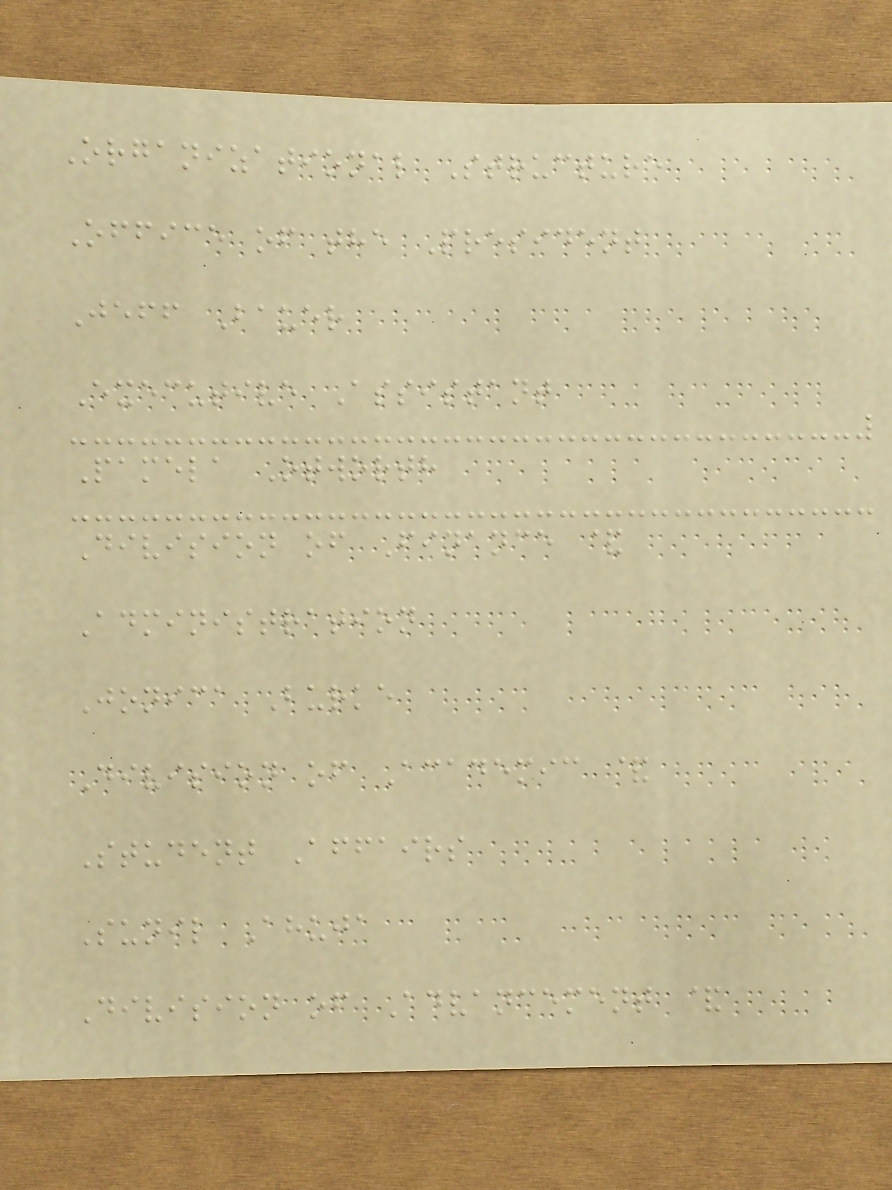Organizational Structure
Office of the President
Jeff Bauer
Executive Assistant
Pamela Otworth
Division of Finance &
Administration
Jonica Burke
Division of Academic &
Student Affairs
Sunil Ahuja
Division of Advancement &
